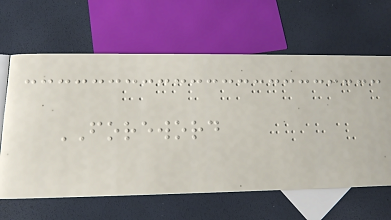FOREWORD
